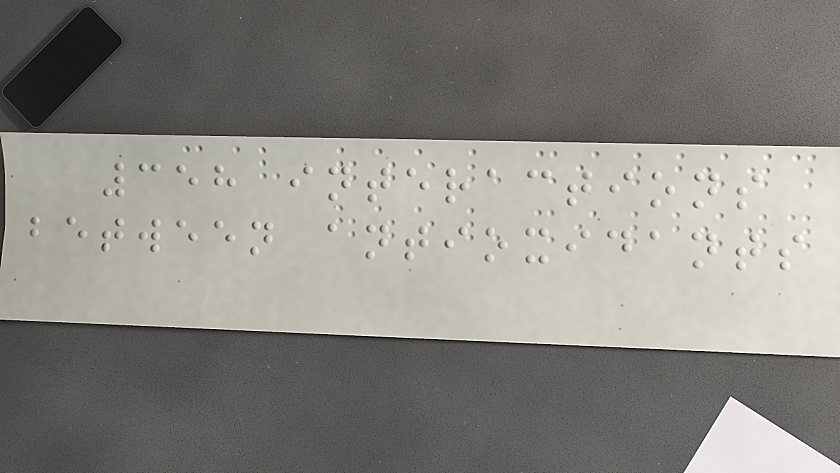358 interactions
between antioxidants
